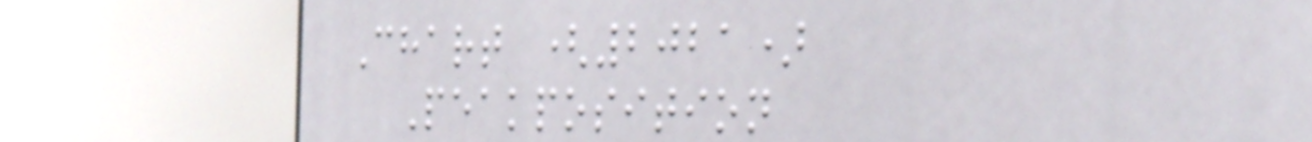Chart (2021)
Peakposition
